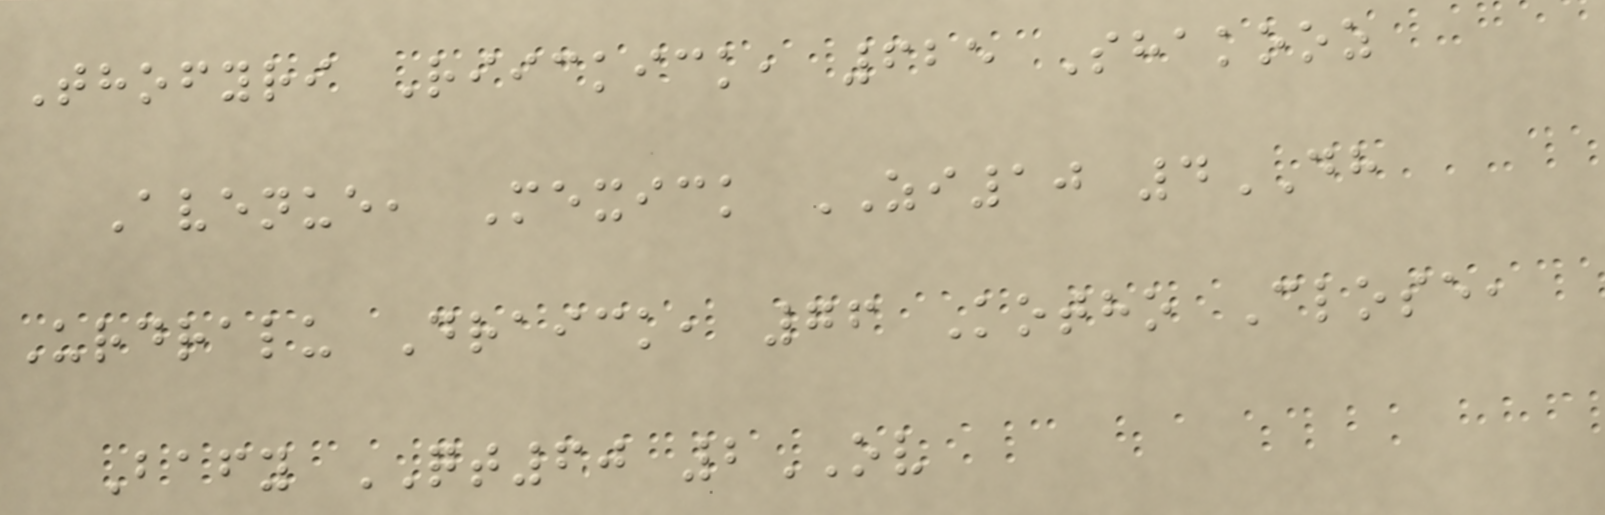Thofyri Riickick, 625 Shakooz
Avenue, Mexick ZI10 4DH
Urdralu Draick, 76 Kotho Close,
Bafy QT60 2OV
